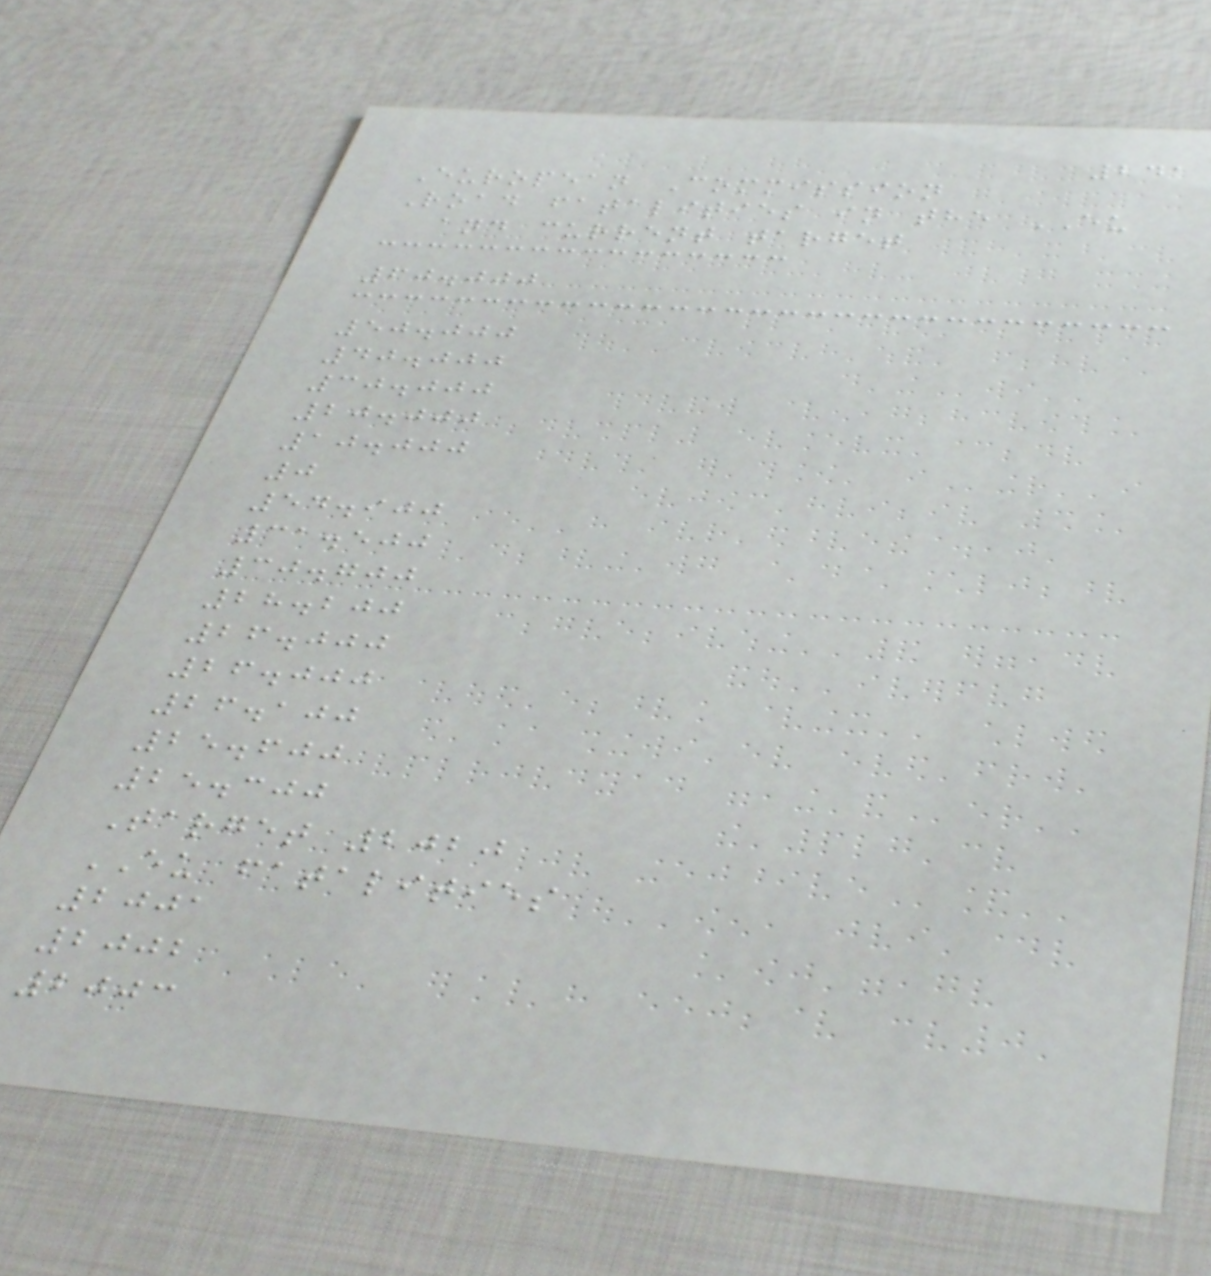241
European Commission
Road fatalities in the EU
and current target
60.000
50.000
40.000
30.000
20.000
10.000
0
54.900
31.500
30.700
28.200
26.000
26.000
26.100
25.600
25.300
Target 2020
EU fatalities
2001
2002
2003
